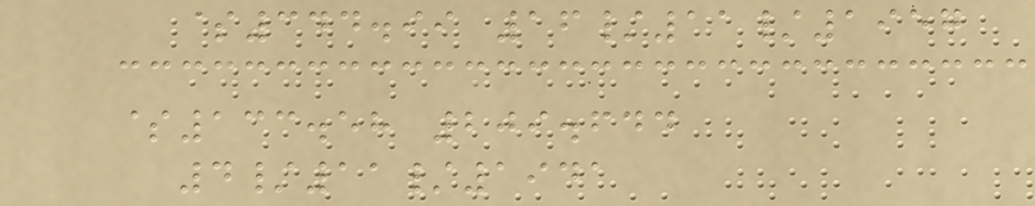$344.99 16/11/1957
$133.58 209.644
4/11/1941
